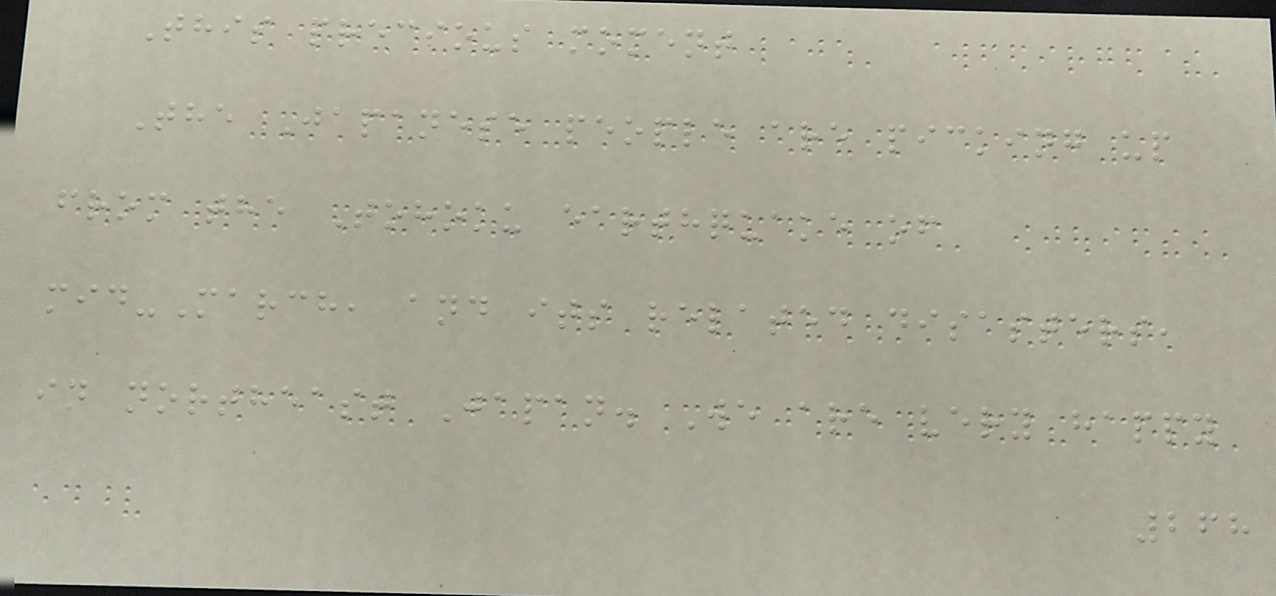This precious moment
The Japanese people are picking up
from the Tohoku earthquake of
mid-March, and its related disasters,
in northeast Japan. We are very happy
268
